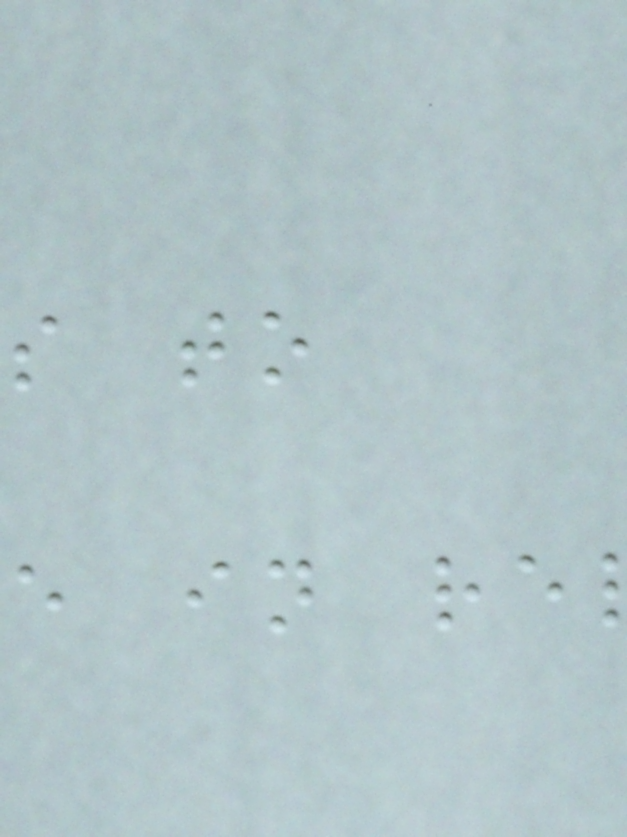s to
e in re
